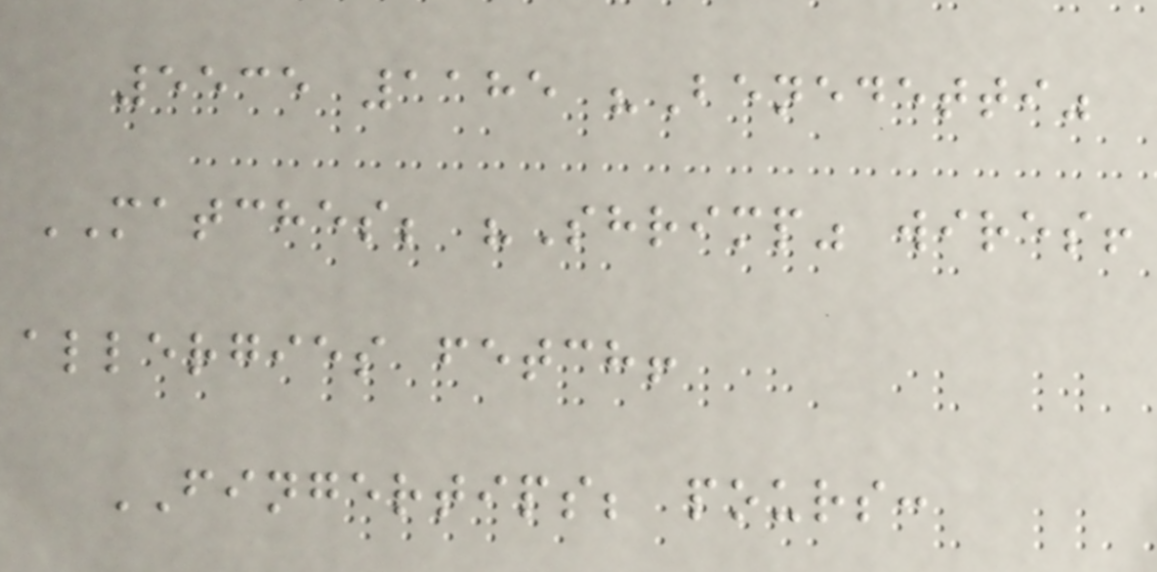5535 1185 "Benedetti"
MATCHES; "Shrimp" wires!
allergies fetch!
FINGERTIPS; pours:
